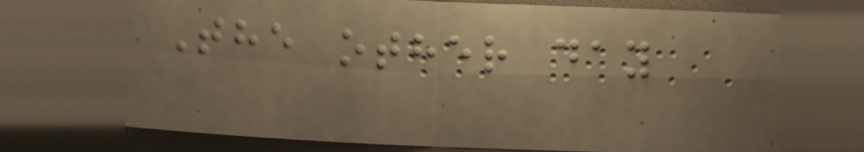The other day
